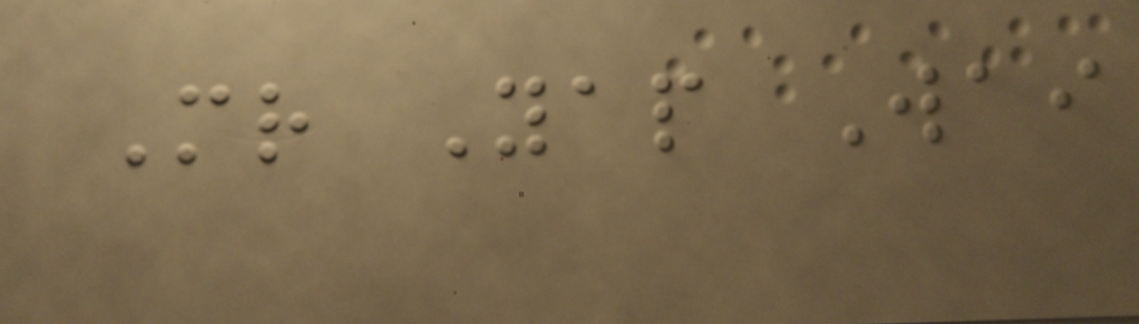Mr Yap Wai
